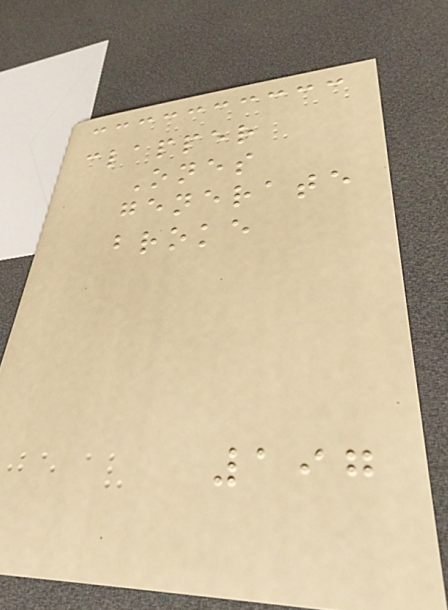clapper
Ones
generate
broke
197
